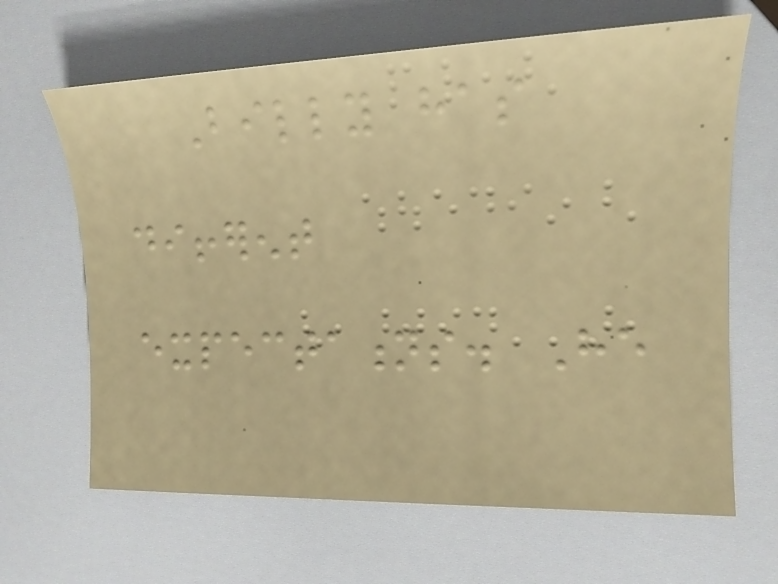Billy has
different
expectations. He
